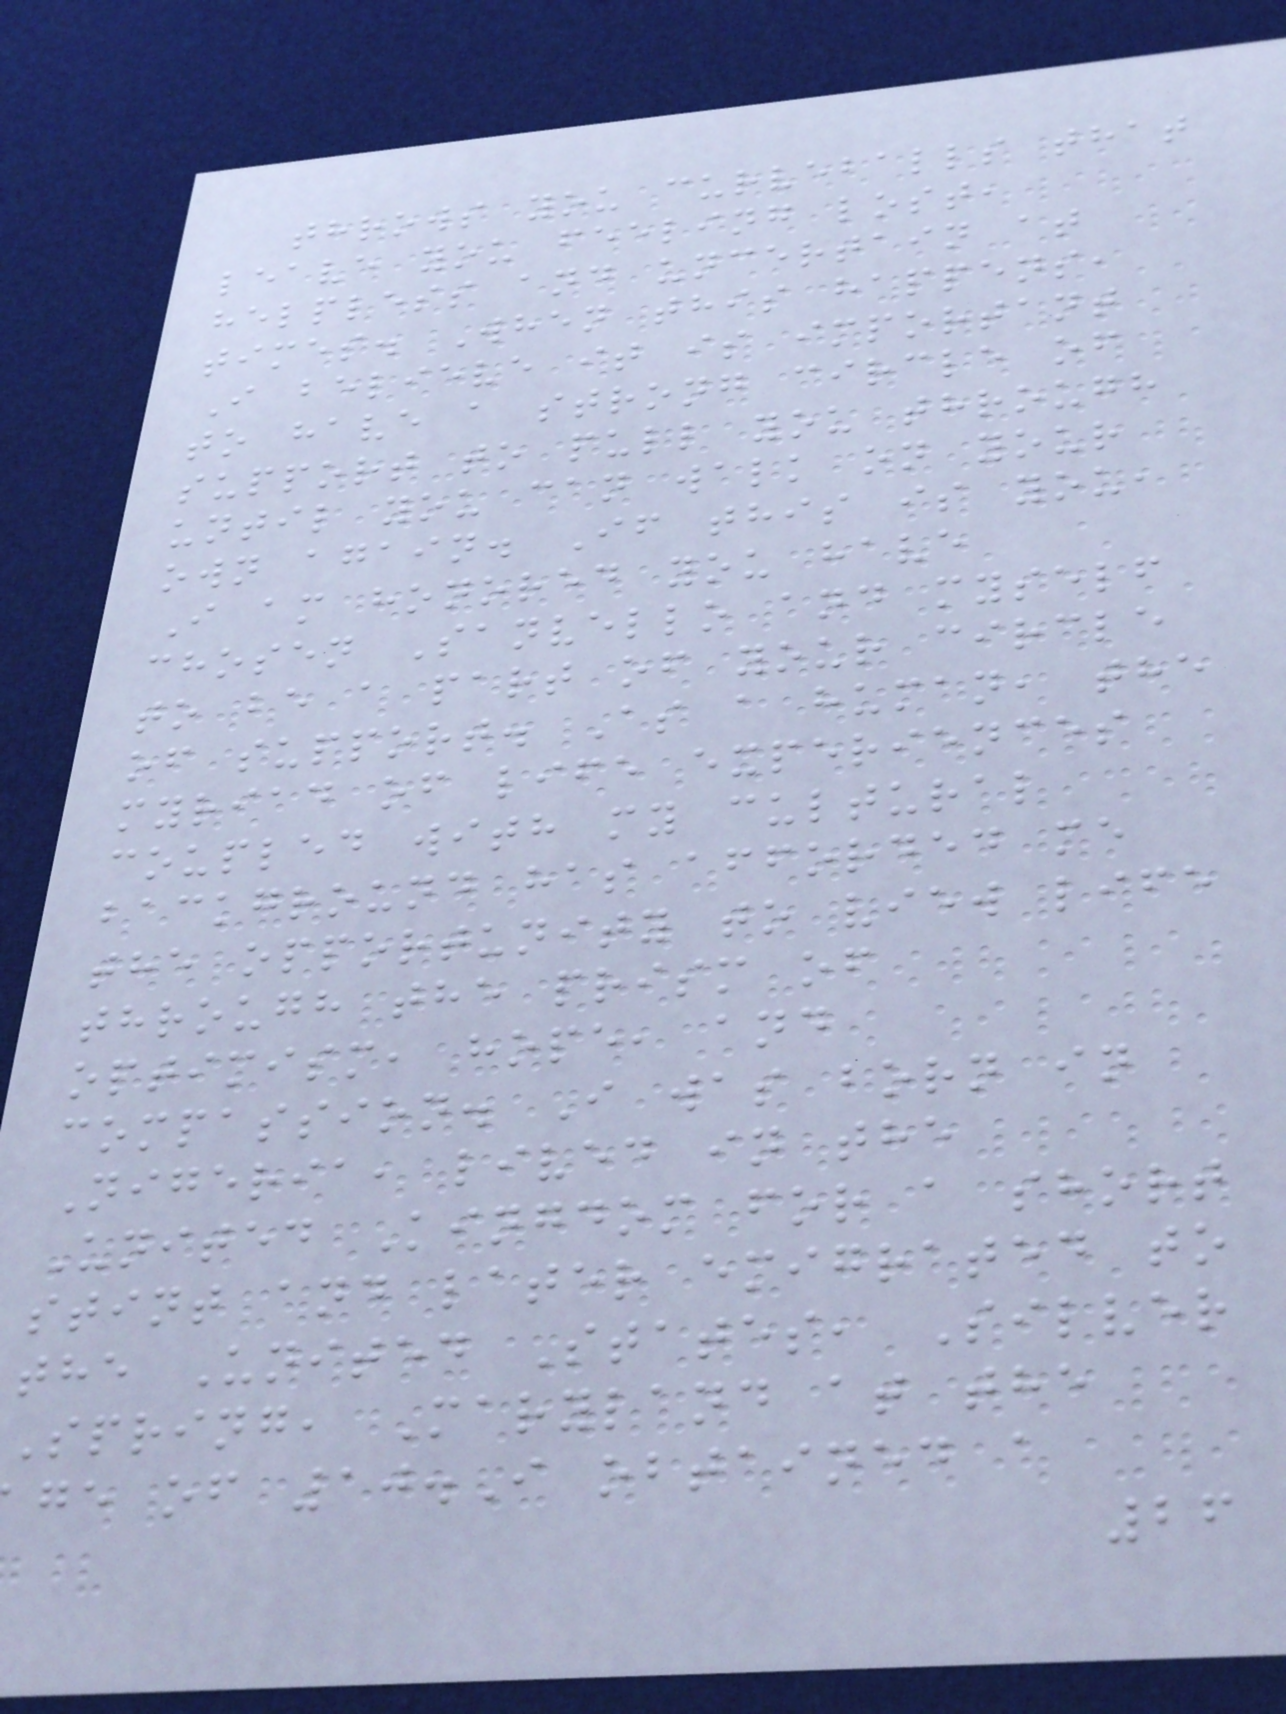throws you curveballs that
leave you feeling lost,
helpless and uncertain at
times. When this happens,
I believe it is important
to have a strong circle of
support to pull you through
until you can walk on your
own again. If this is you,
I am honored you have
chosen Sanvello and myself
to be a part of your circle
of support. As a human, the
myriad of life experiences
coupled with my cultural
background has afforded me
the opportunity to view life
through the prism of
optimism, hope, and
compassion. I was born in
Nigeria, lived in the
United Kingdom for a short
stint and later emigrated to
the United States, Silver
Spring, Maryland at the
ge of 10.I obtained a
26
